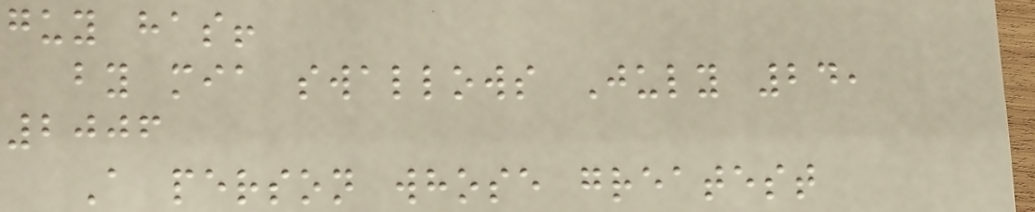guy has!
by mia swallows July 24,
2006
A person whose greatest
